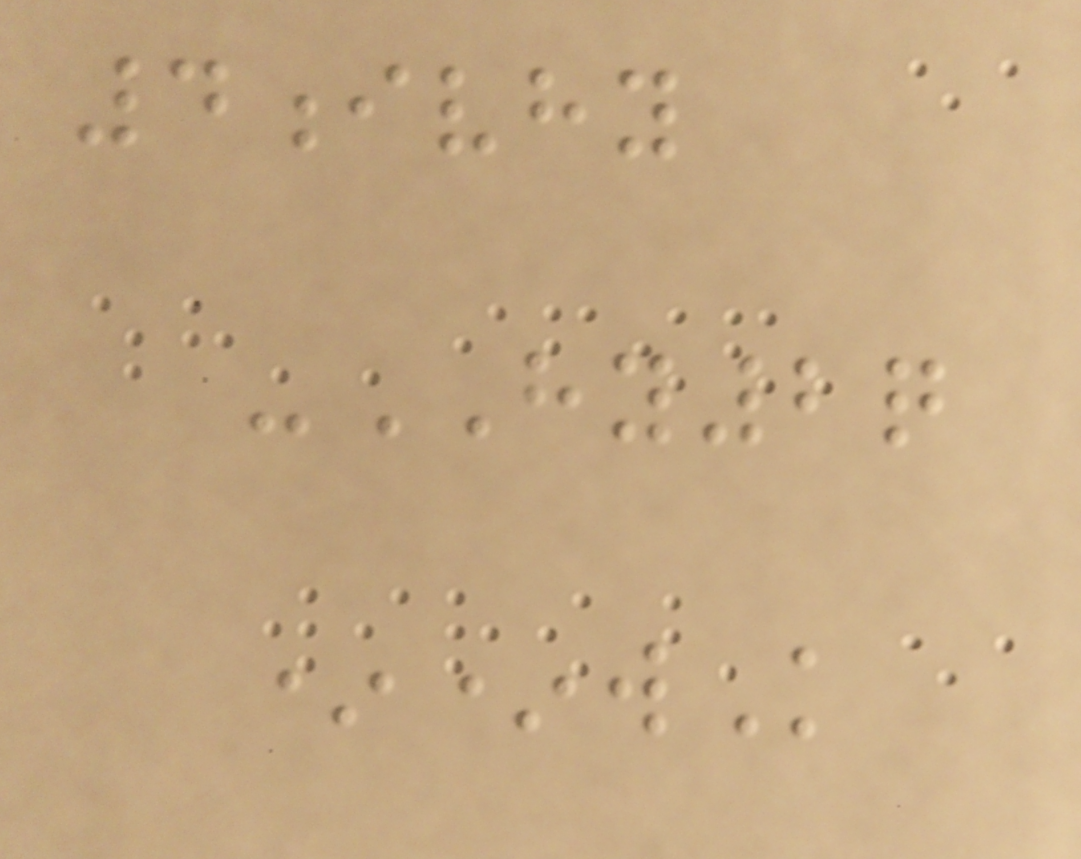4ivhy
-HY2q
**wK
